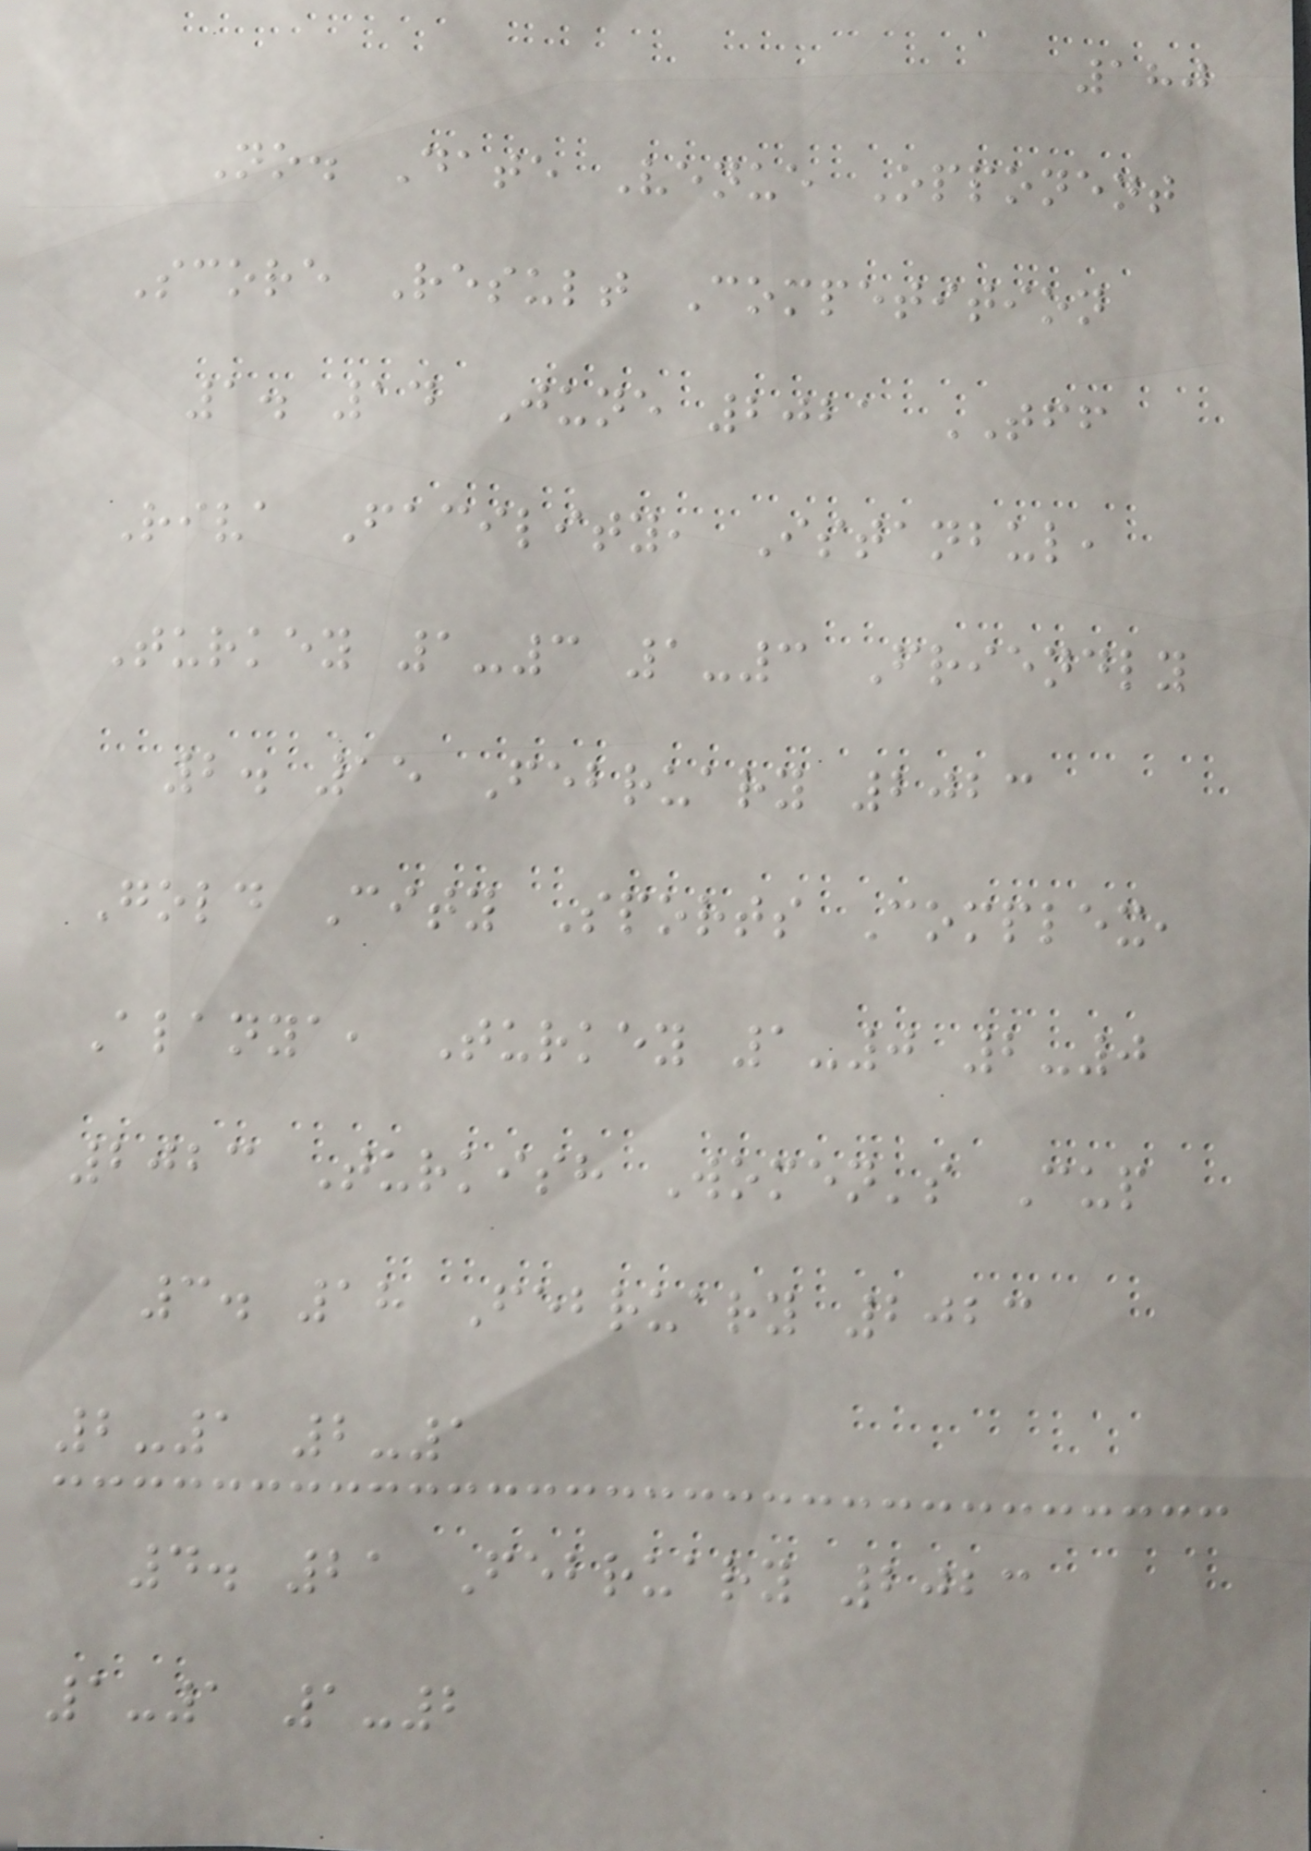180
No. Date Venue Opponent
Score Result Competition
1. 14 June 2021 TFF
Riva Facility, Istanbul,
Turkey 1-3 1-3 Friendly
2. 15 February 2023
Gold City Sports Complex,
Alanya, Turkey 1-0 2-0
2023 Turkish Women's Cup
3. 18 February 2023
2-1 2-1
4. 21 February 2023
1-1 1-2
